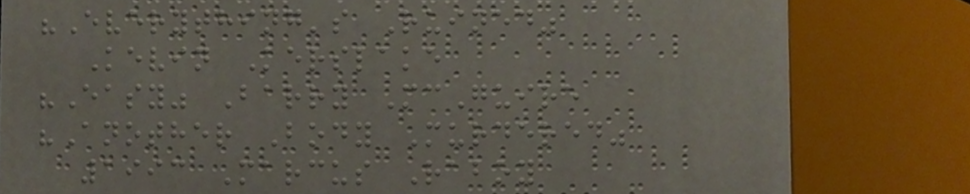"Everything's Ruined"
Kevin Kerslake
"Easy" Barry McGuire
"Another Body Murdered"
1993 Marcus Raboy
